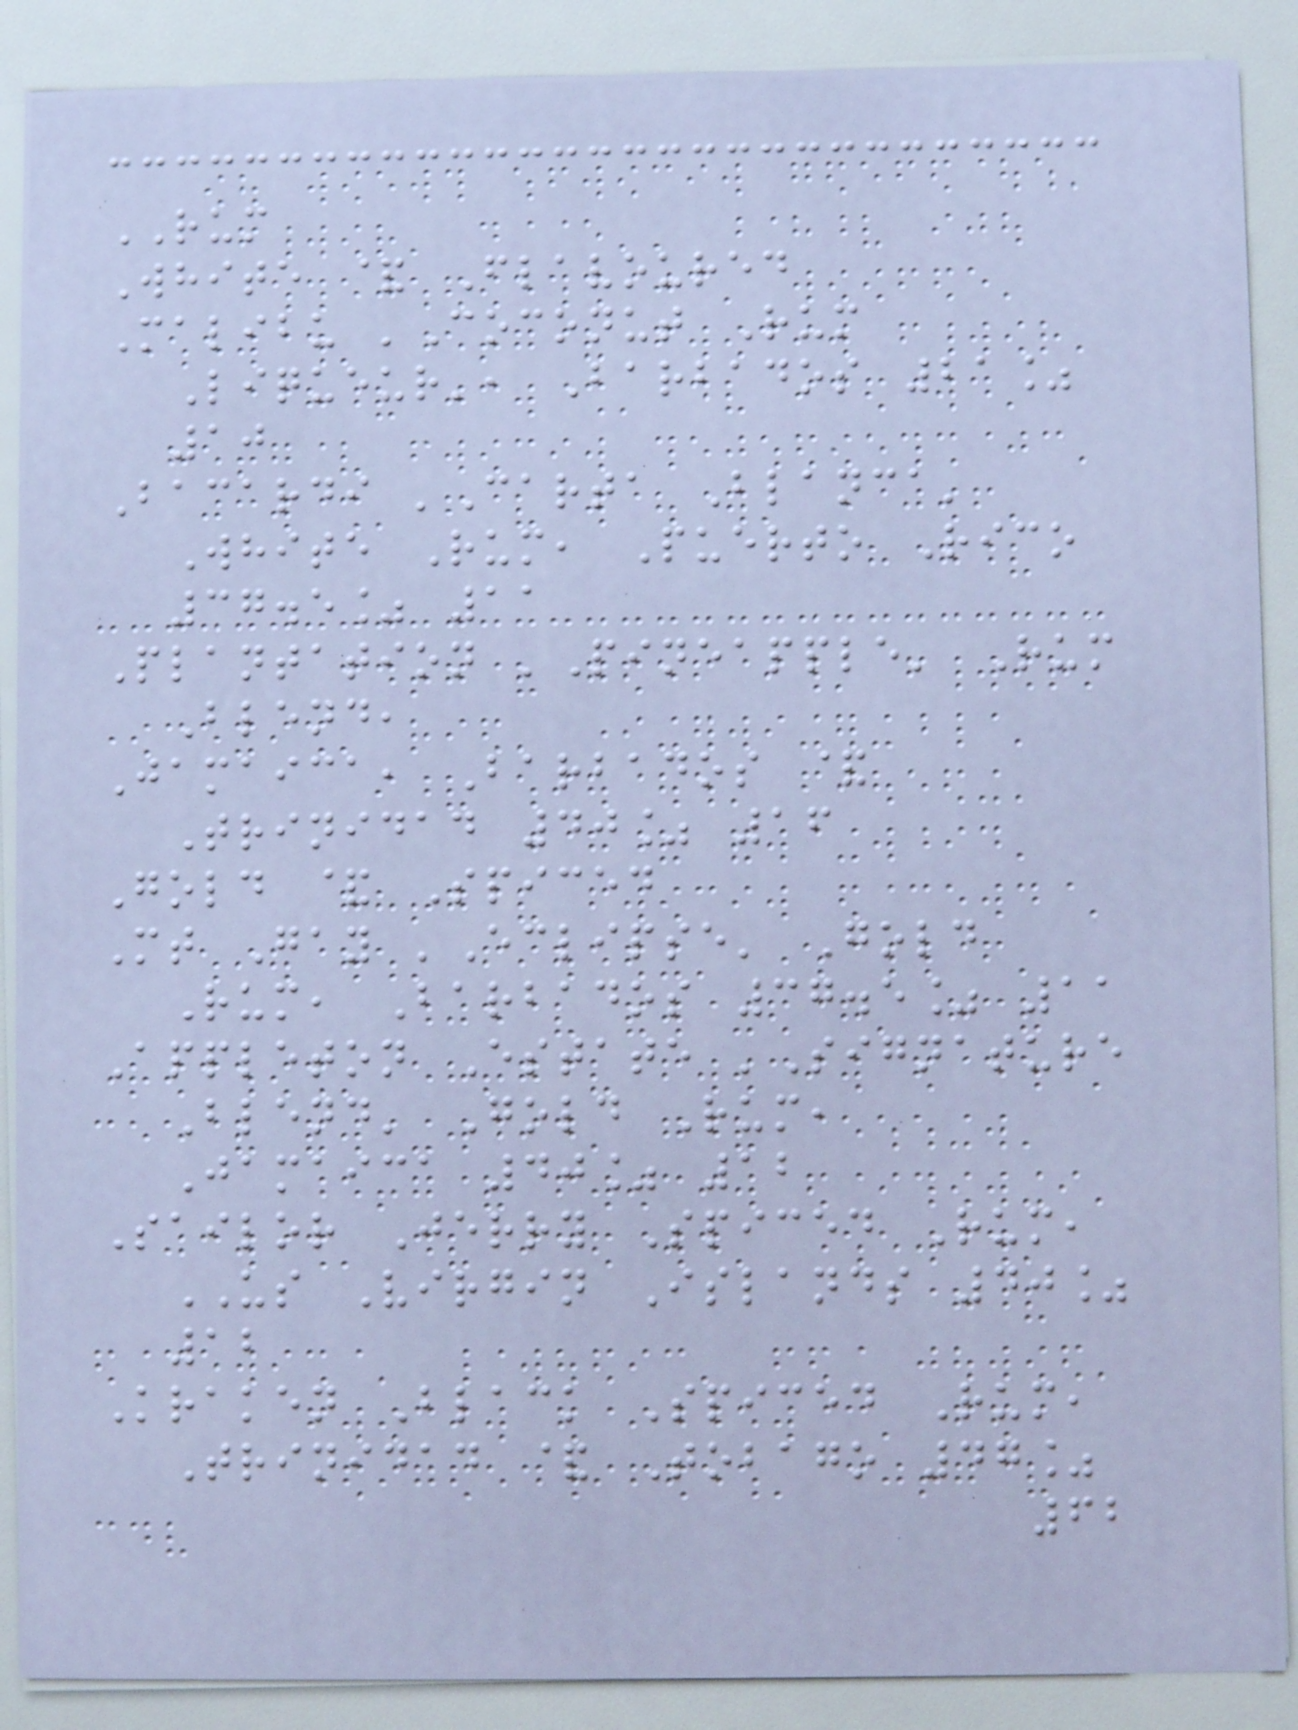RUM
White & Flavoured
Malibu 'Coconut Rum
Liqueur', Barbados 21%
10
Bacardi 'Carta Blanca'
White Rum, Puerto Rico
37.5% 11
Plantation 'Pineapple' Rum
Blend,
Jamaica, Barbados &
Trinidad 40% 16
Gold & Spiced
Mt Gay 'Eclipse' Gold
Rum, Barbados 37.5% 11
Appleton Estate 'Signature
Blend' Gold Rum,
Jamaica 40% 12
Sailor Jerry Spiced Rum,
US Virgin Islands 40%
12
Kraken Black Spiced Rum,
Trinidad & Tobago 47%
62
